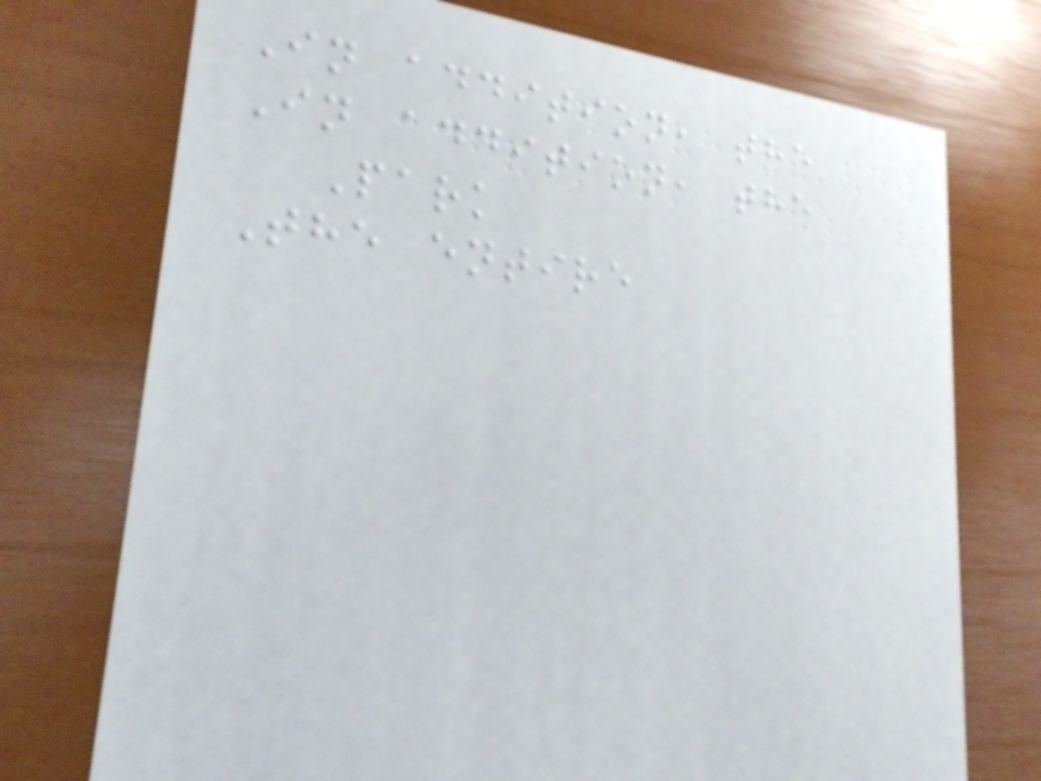In addition, the
In addition, the
Park
The entire
